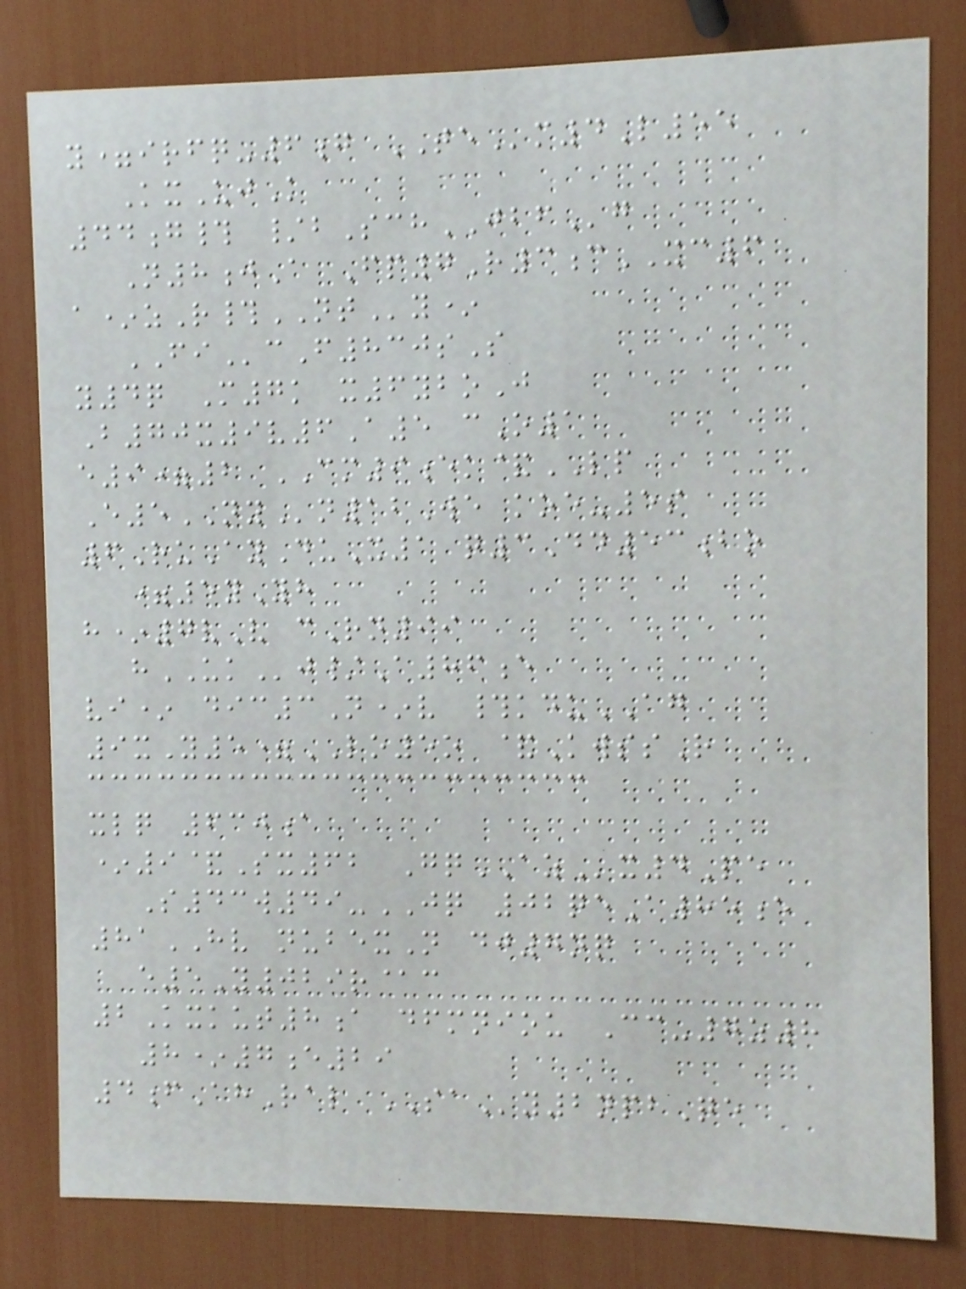y=irfq-6g TEm4L55
KxUjK
44g# /bSchJBFg
N8jA Fp7R3cXC6
a*zR#NTy*
FIcF830sS
y4q M7k x6yboJ
B70x9v6A5 cO1
e9=2 CM9ek&LP
E5NYn12We koe-5s
6RuAyDuX1 q3Dd53bo
=5yYh
h*7vV cRn99
hUKj/A86e
vi* dic3N*v #kduAG
9xY5=LO5o &KwssR
xlq 630a
*9&Sx62 GqAZx4Pe
S43w49-JQ 02qeA85e
81HV nubexN dj7nq
e5Y029r@c
2Kxkut8a dfmniou Cc-7z8
8*7e29
4fAhRal SAy2npbQe
